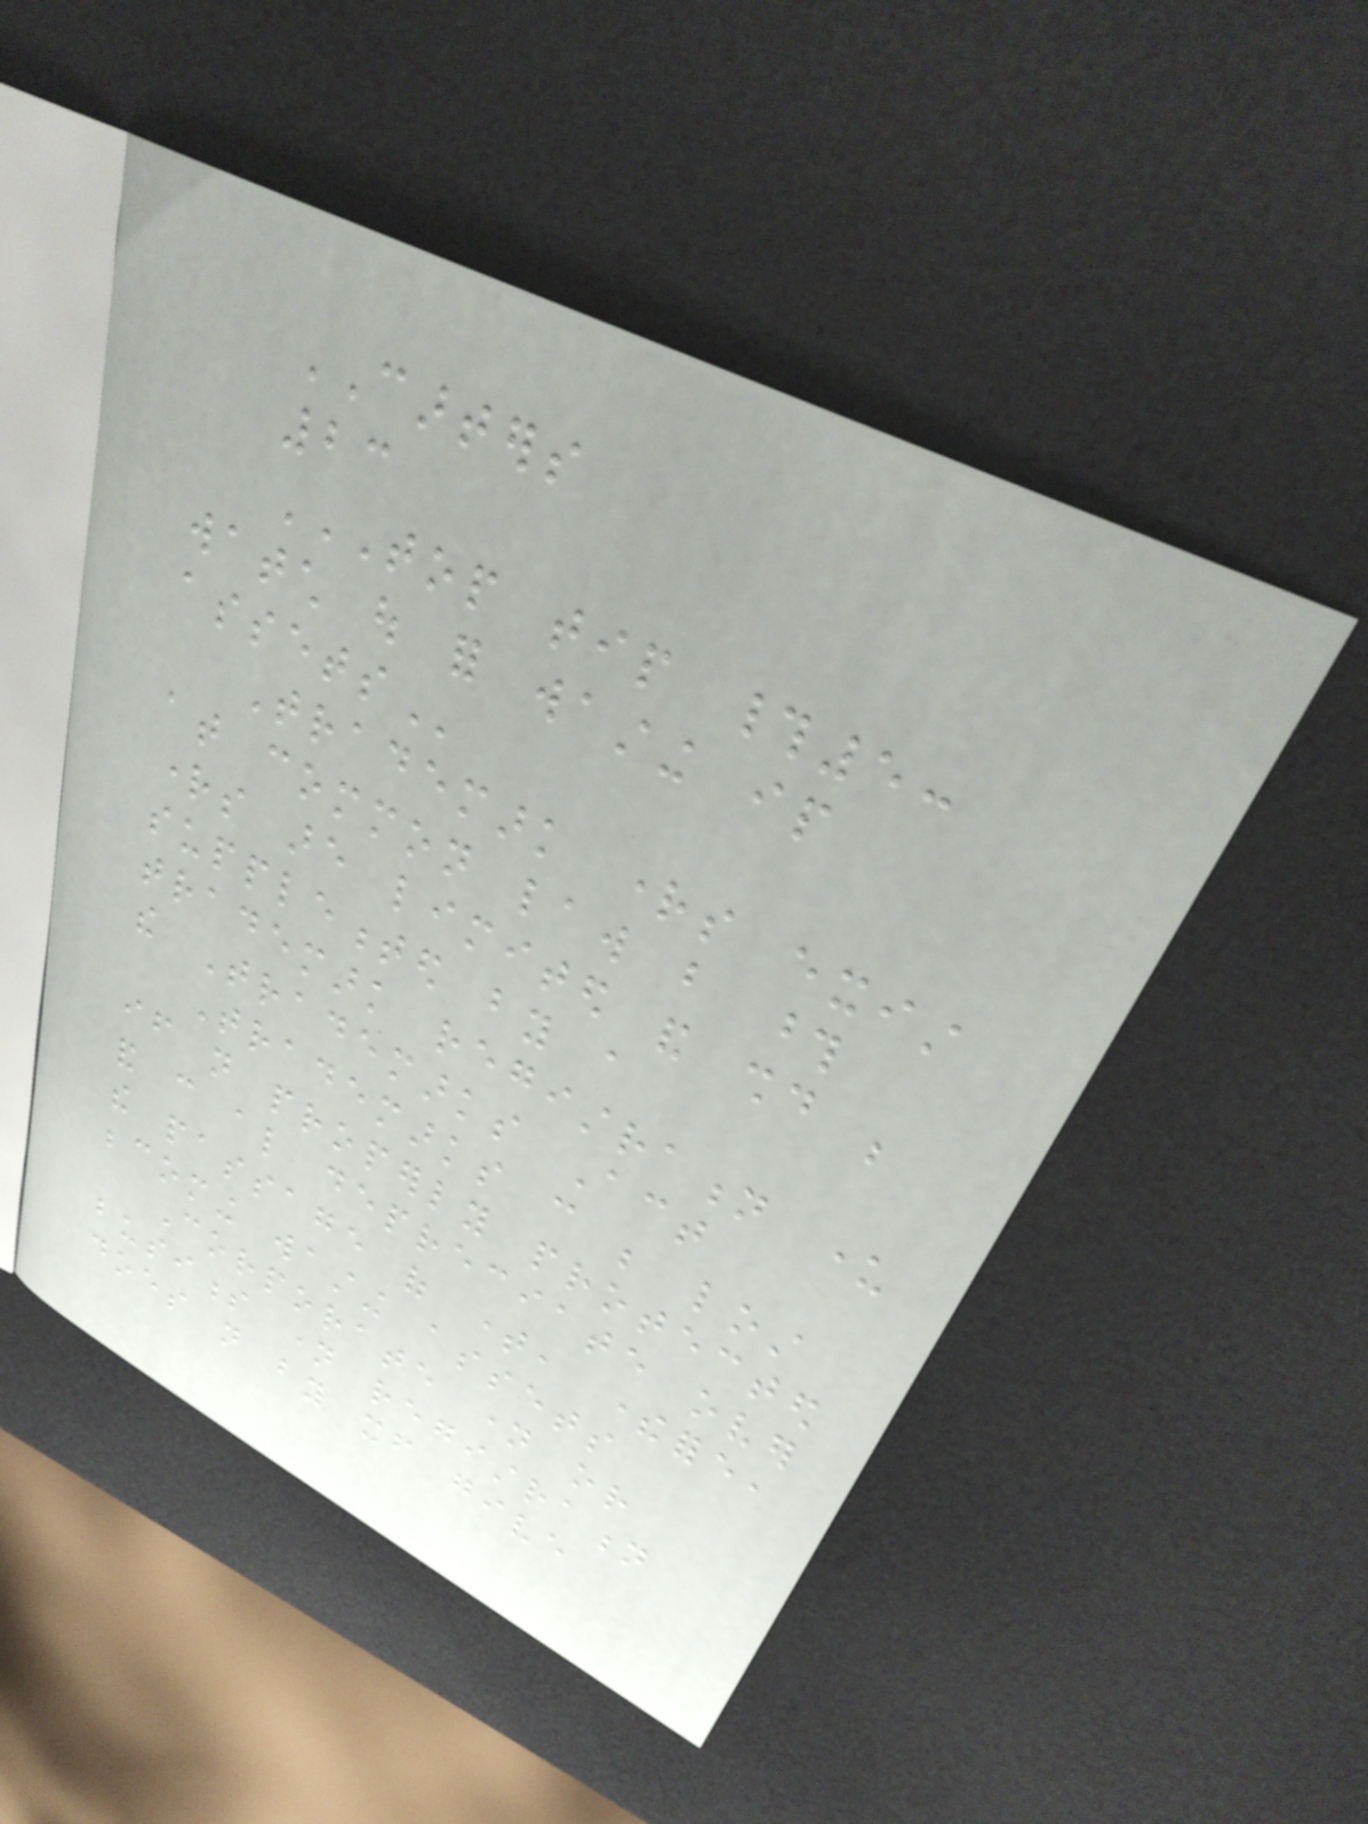CARTERS
23
TOP TIP #5:
WATCH OUT FOR WASTING IP
ASSETS
Trademark rights exist
at common law but those
rights are limited and should be
supplemented by a
trademark registration under
the Trademarks Act
Trademarks can be lost
if not properly protected
and can also depreciate over
the passage of time, therefore,
becoming wasting assets
Corporate name or
business name registration
does not by itself give
